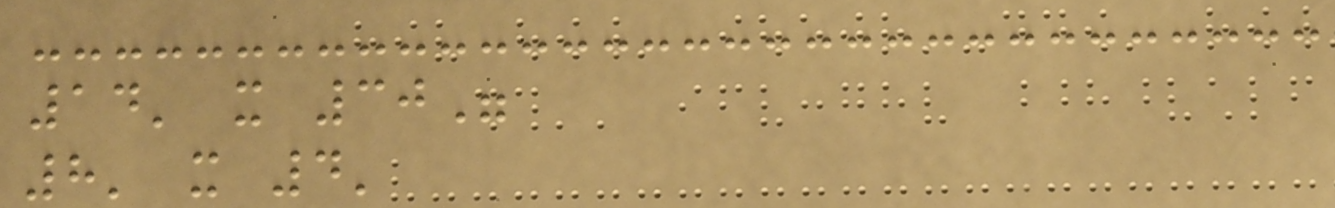14' x 30"
8' x 4'
